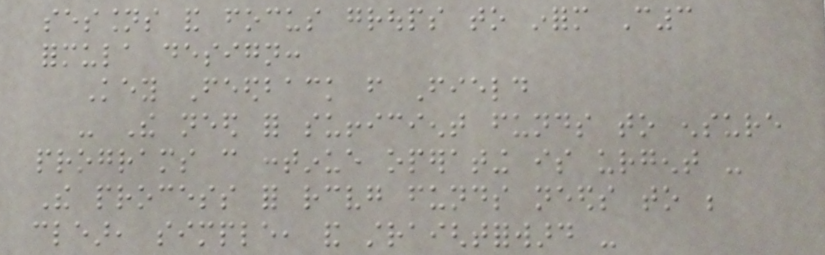sessions and focus groups to inform C3
formula design:
Key Feedback from Field
- The need for sufficient funds to ensure
programs can continue operating is urgent -
The process for receiving funds needs to be
clear, simple, and straightforward -
